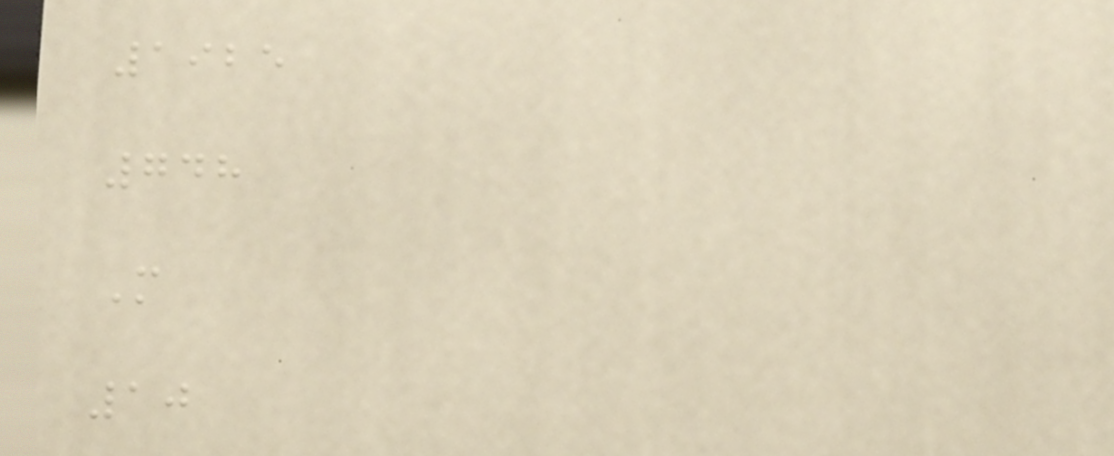1925
748
M
10
